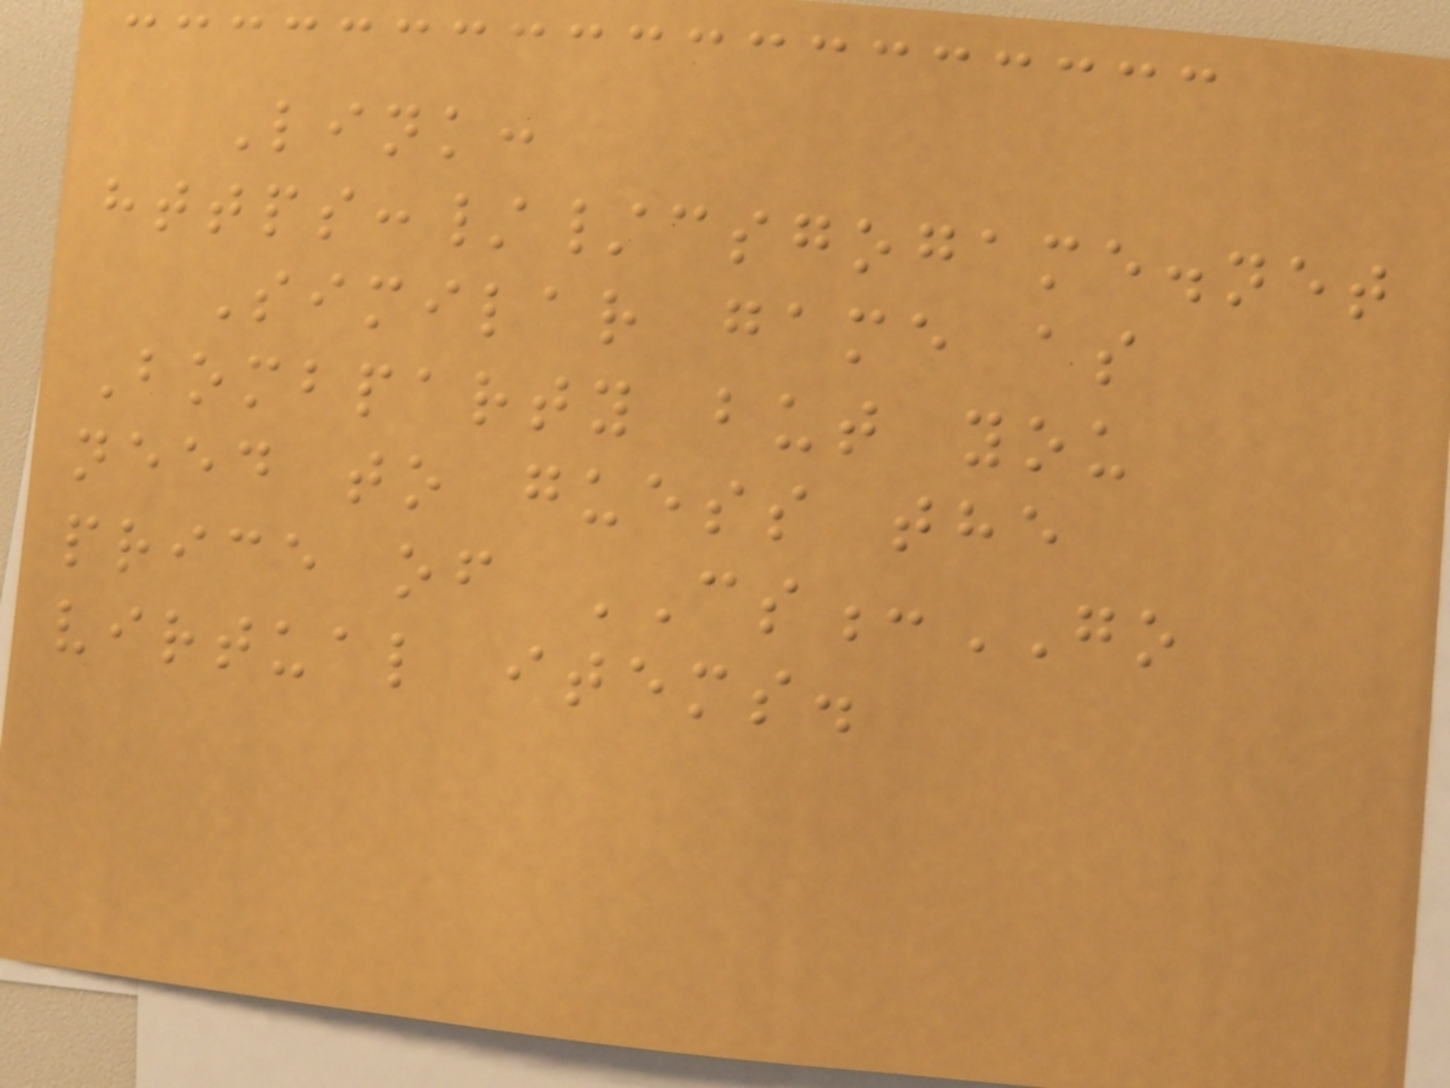Link:
https://csgogame.net
Similar game as
Bombparty but you
need to guess the
price of CS:GO
virtual items.
